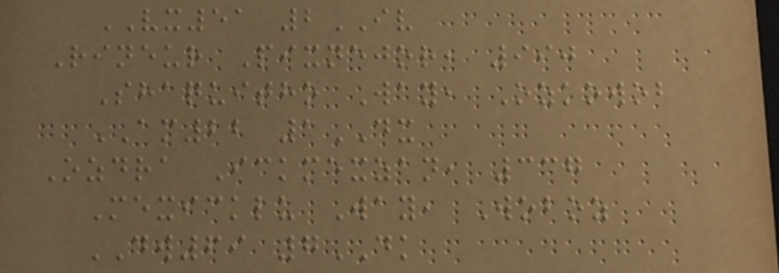VX51 2IV
Rineur Pixnejor, 990
Shaquitho Way, Ozkowob
AM22 1DX
Ozdra Ickmexzan, 337
Mexicklu Way, Woboz
DW69 7DK
